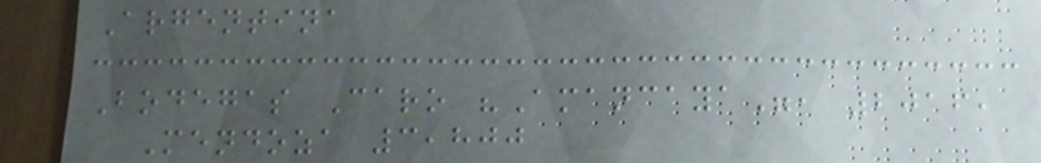Argentina
Bodegas Caro "Amancaya", 2016,
Mendoza 3,800
